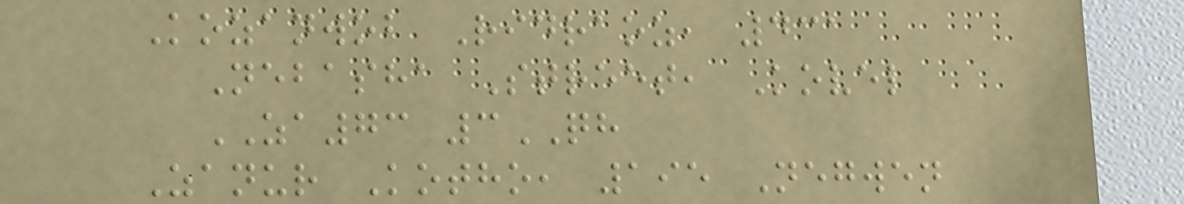Kozanwob Ridraoz, 431
Nebasha Street, Kovel
ZA73 3QH
Zanur Kotho, 195 Negwen
